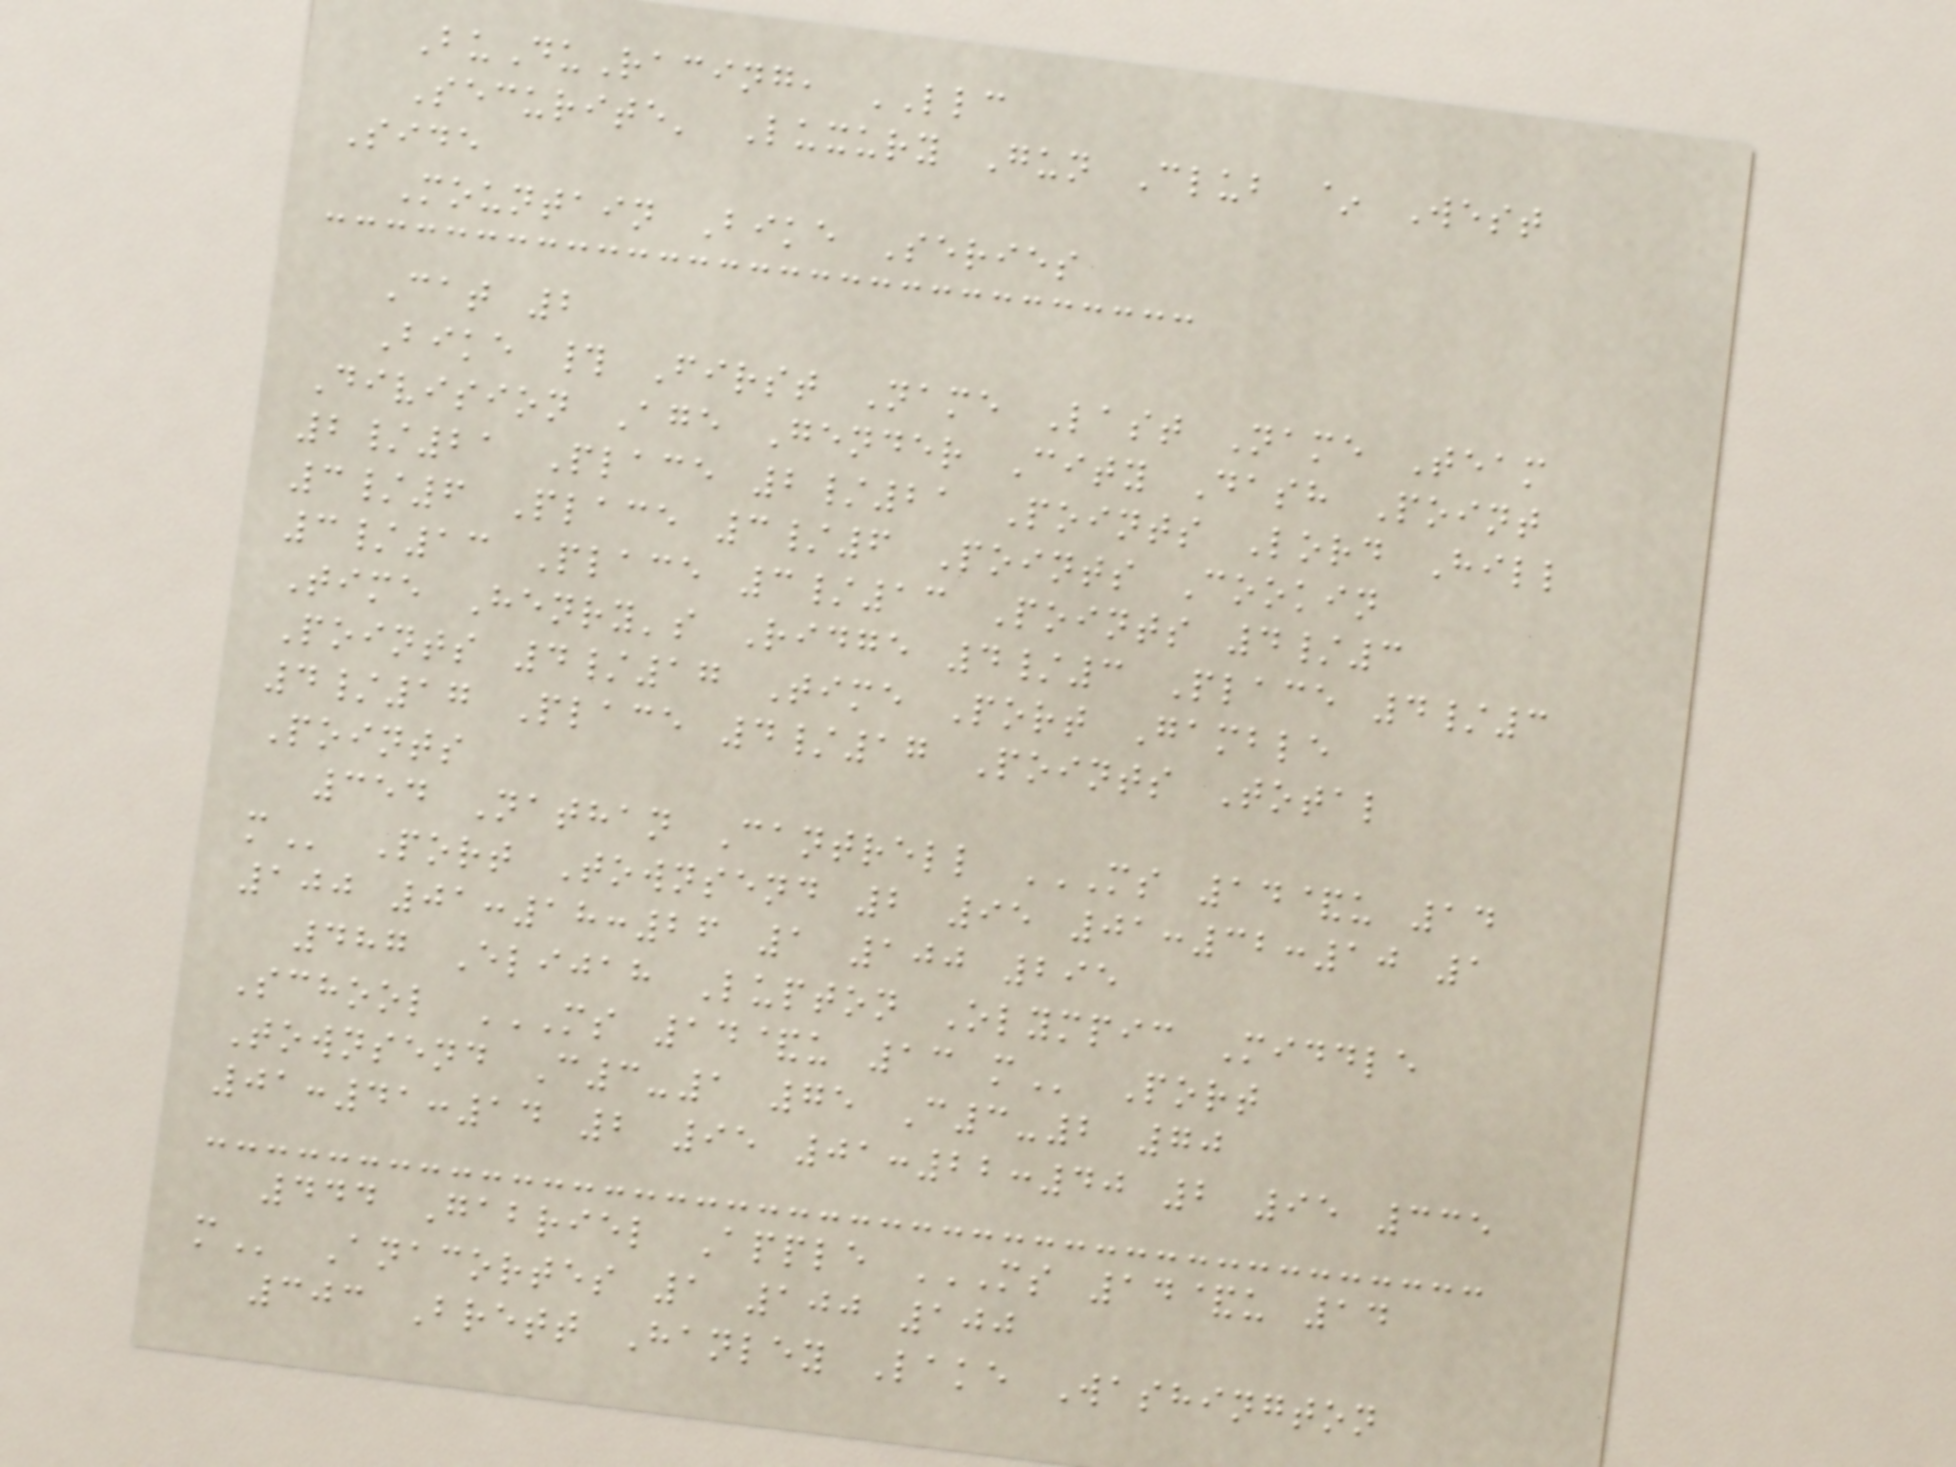BuDuRacing, LLC
Securite' Luxury Gun Club ~ West
Side
Mountain Bike Series
Cat 2
Bike # First Name Last Name Team
Division Age Gender City Dash Point
2/21 Place 2/21 Points Lord Hill
3/6 Place 3/6 Points Cookin
3/13 Place 3/13 Points 4/3
Time Henry's Ridge 4/3 Place 4/3
Points 4/17 Time Port Gamble
4/17 Place 4/17 Points Total
Points
354 Nathan Cantrell MS 14&U 14
M Port Townsend 2 95 01:32:10 1
100 01:18:26 1 100 295
487 Elijah Lupton Olympic Middle
School MS 14&U 13 M Port
Townsend C3-1 75 C3-2 70
01:41:14 2 95 01:22:40 2 95 335
444 Gabriel Apple MS 14&U 14
M Anacortes 1 100 100
303 Brett Hanley Lake Washington
